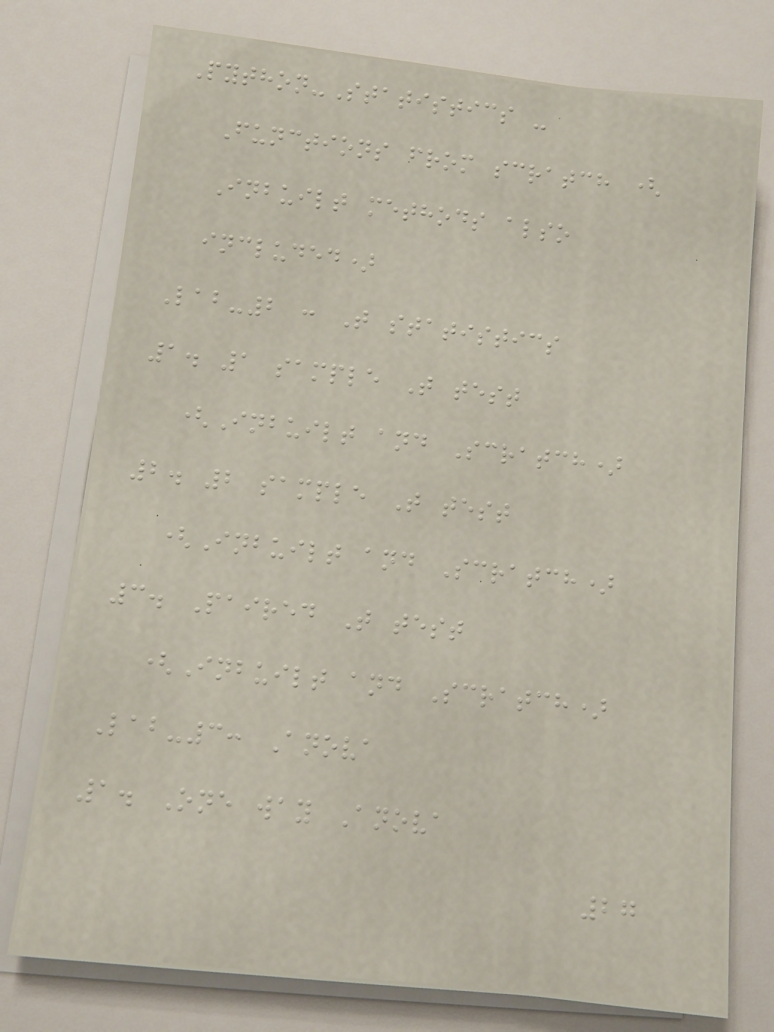Python-Statistics -
Functions from scratch (
Inbuilt methods also
included)
Lab-2 : T statistics
1. 1 sample T test
(Inbuilt and Scratch)
2. 2 sample T test
(Inbuilt and Scratch)
3. Paired T test
(Inbuilt and Scratch)
Lab-3: Anova
1. One way Anova
27
